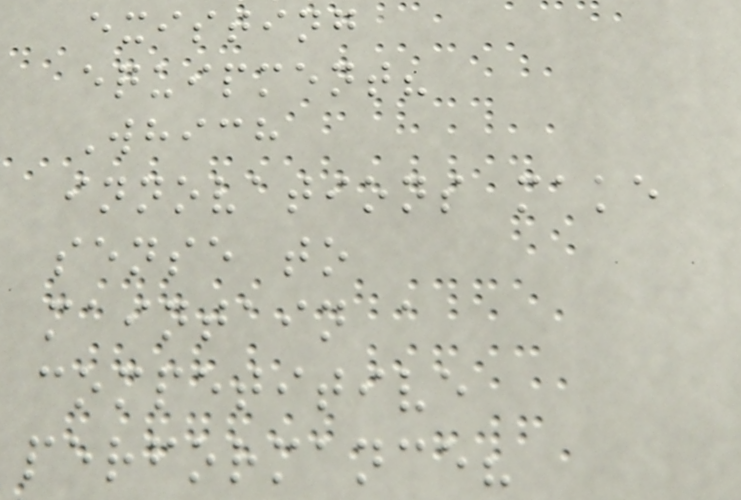existing
equipment?
Which
innovations make
sense to
maintain a
competitive
performance?
